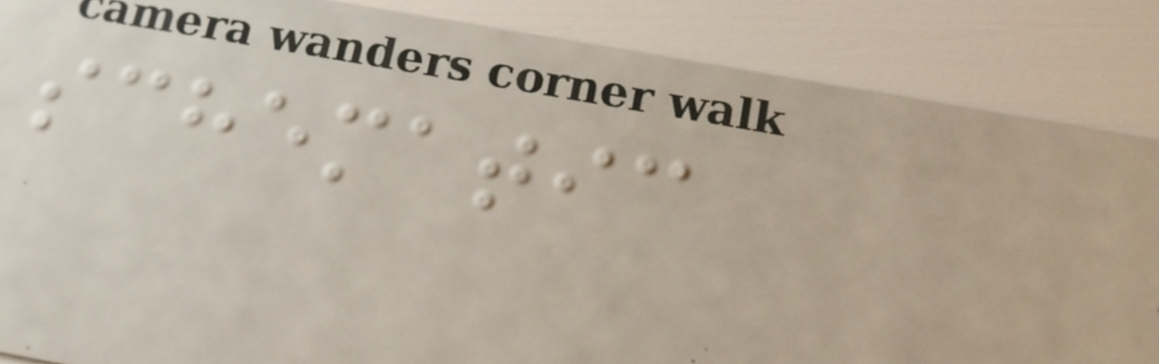schematic
